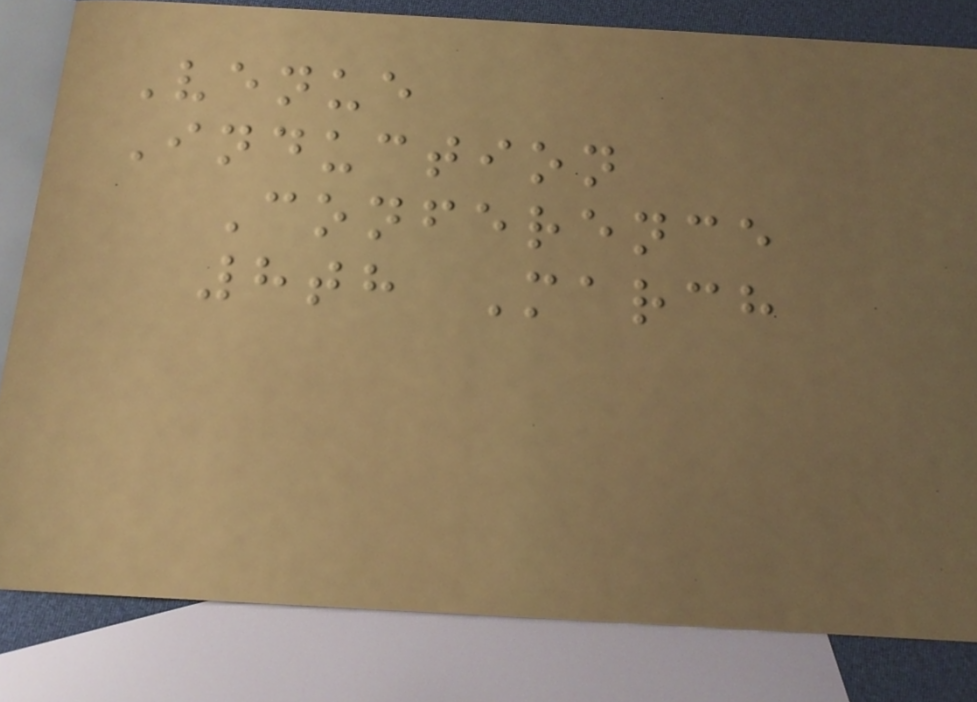Venue
Induction
Conference
8th March
